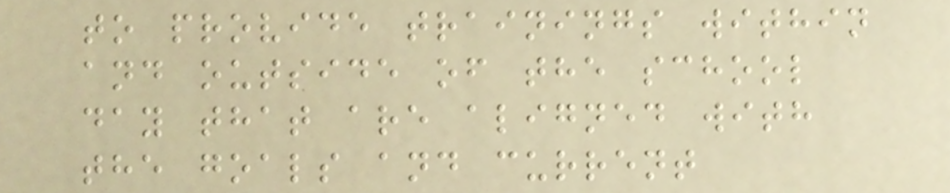to provide trainings within
and outside of the school
day that are aligned with
the goals and current
